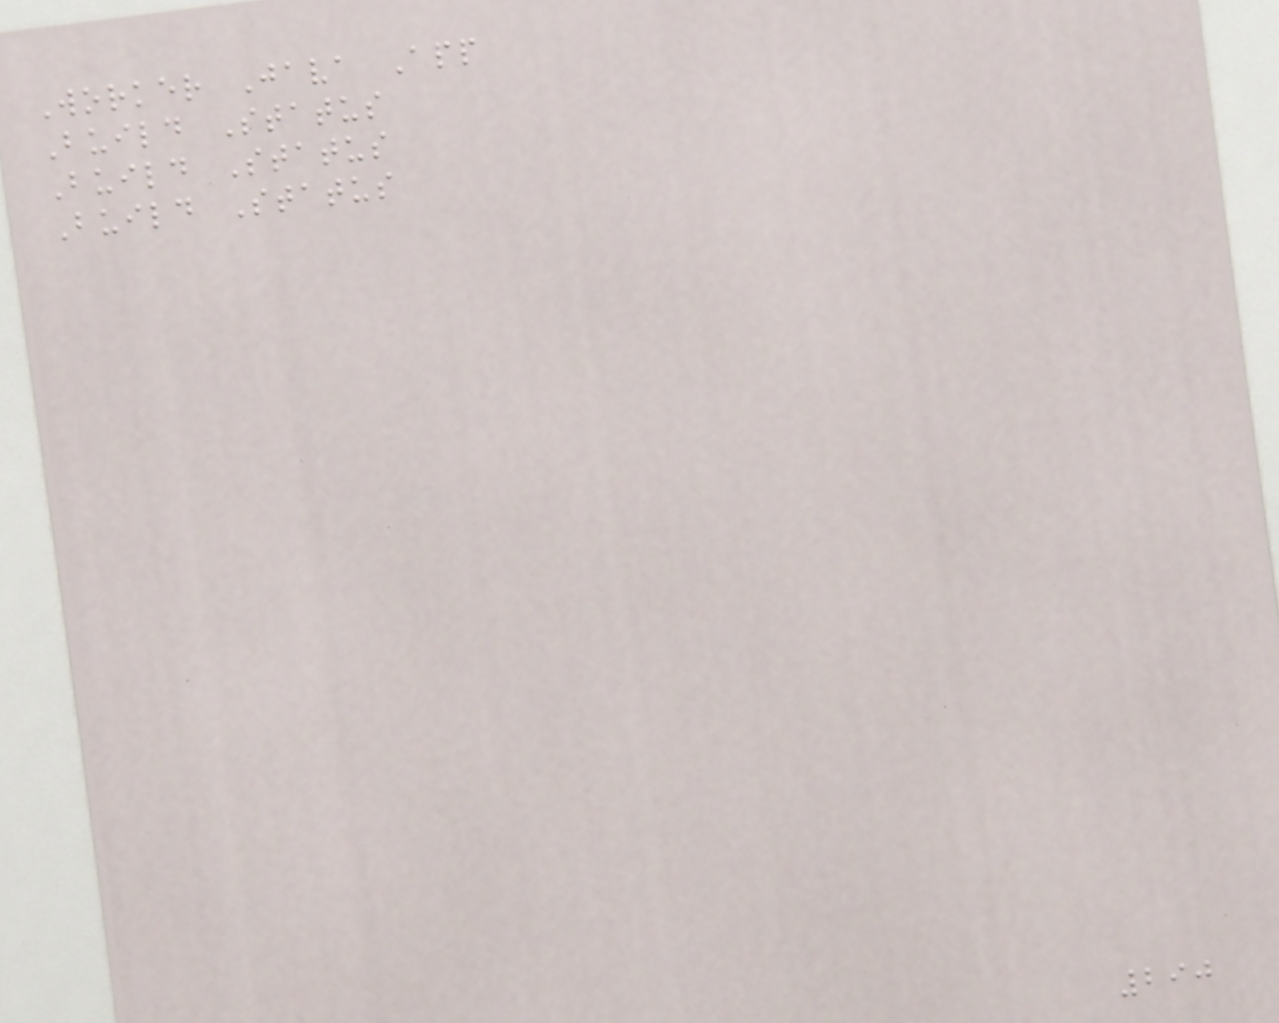Worker Java App
Build Status
Build Status
Build Status
290
